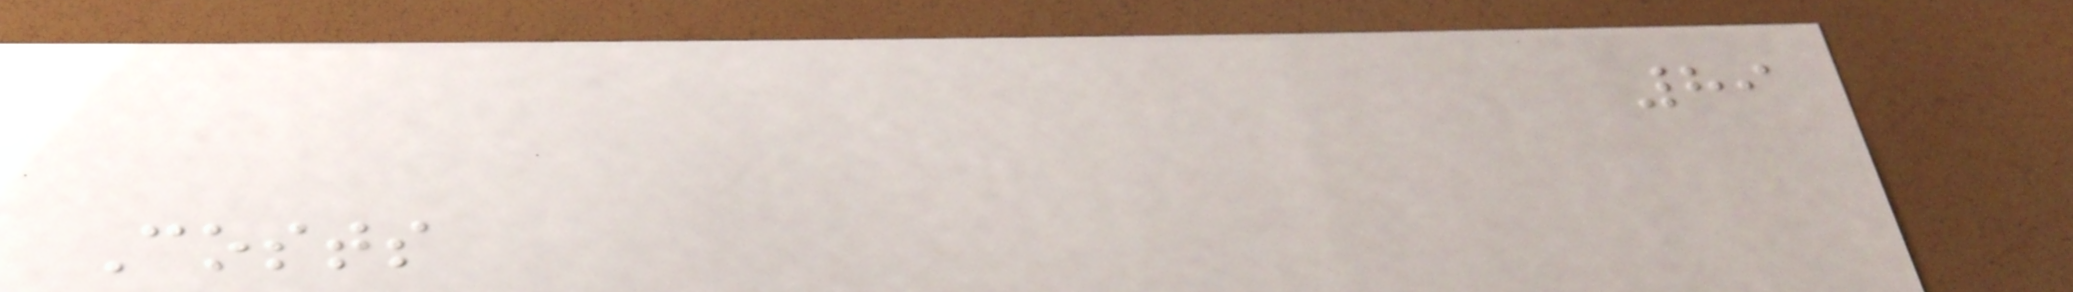89
Costs
